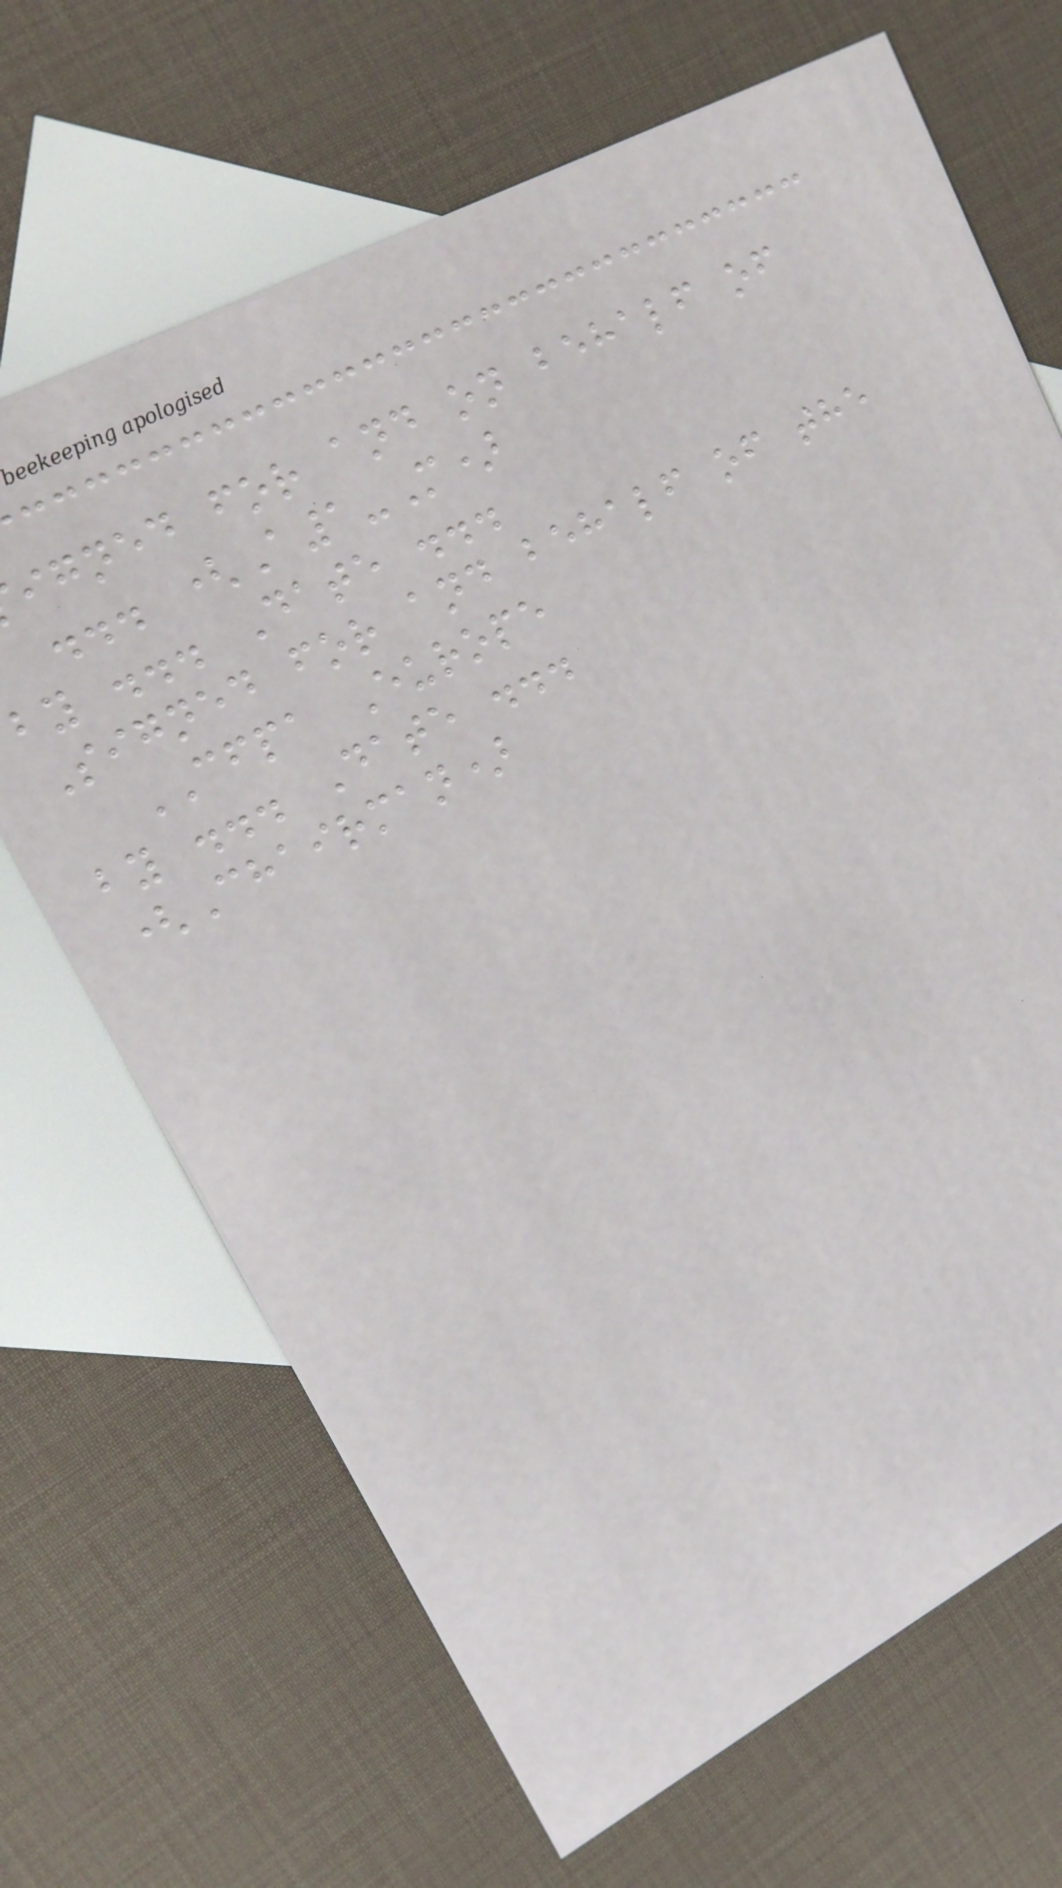igned for and on behalf of
... (A1-M)
by ... Date ...
Signed for and behalf of the
CFPA Europe
by ... Date ...
(Chairman)
